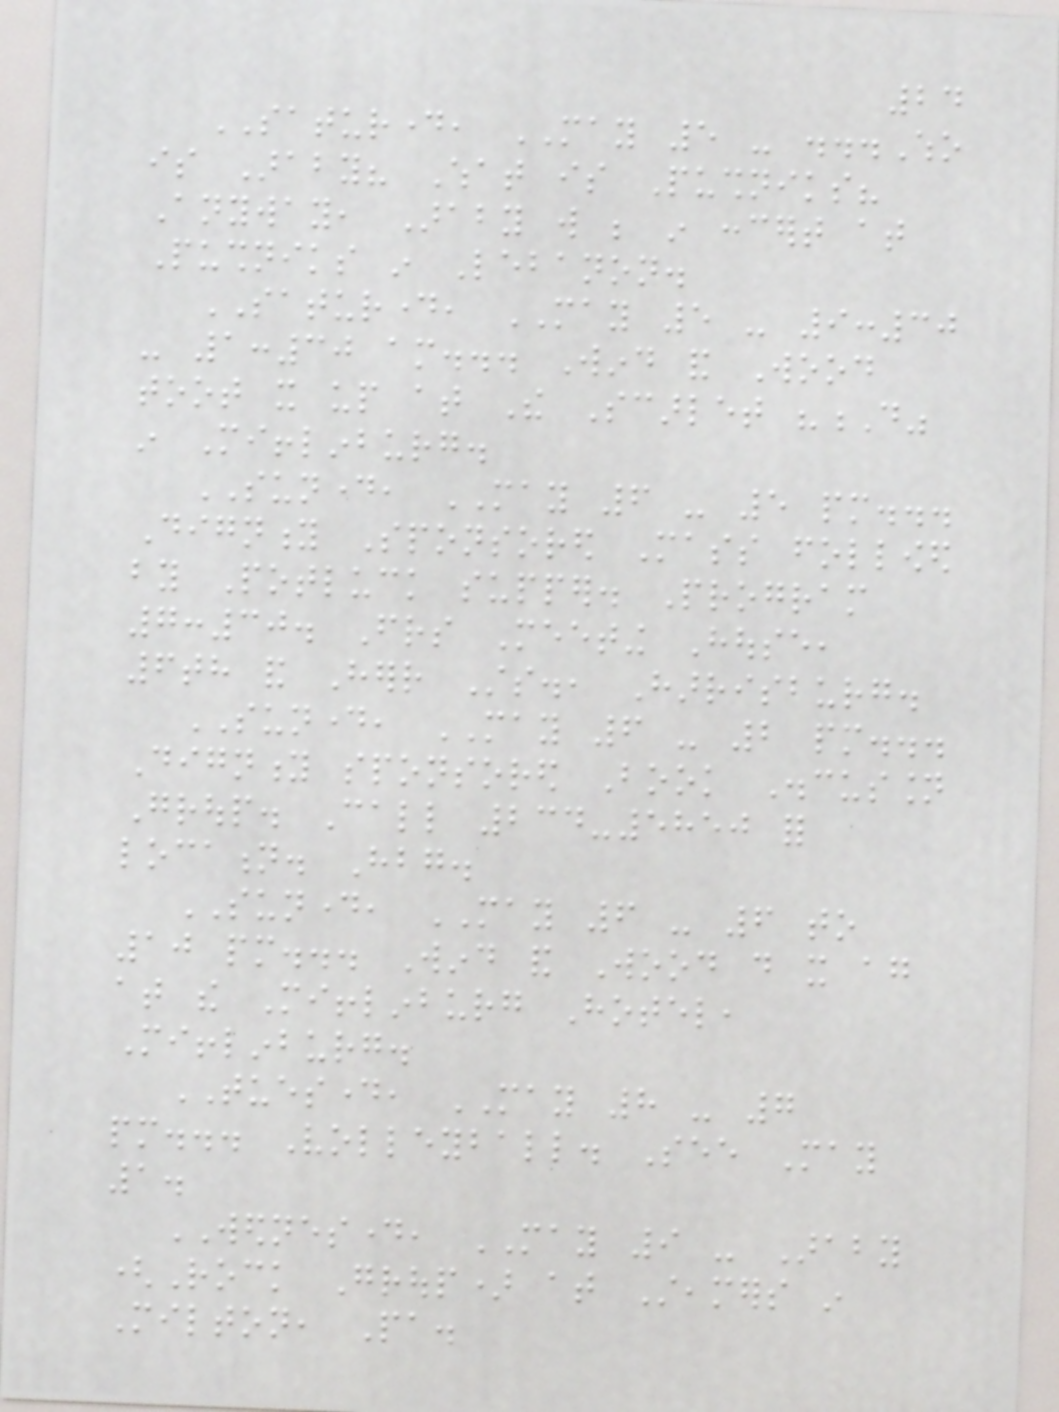24
SATURDAY, MAY 5 - ...Who
is Araby? What is Pushniks?
Anyway, Araby will be in concert at
Pushniks in Lebanon.
SATURDAY, MAY 5 - 9:30
- 1:30 am... Wind and Wood
toot it up at The Scarlet "D"
in Mifflinburg.
SUNDAY, MAY 6 - 5 pm...
Dignity Sponsored Mass followed
by Potluck supper. Program
7:30. Friends Meeting House,
6th and Herr Sts., Harrisburg.
SUNDAY, MAY 6 - 2 pm...
Dignity sponsored Book Discussion
Group. Call 234-5850 for
location. Hbg.
SUNDAY, MAY 6 - 6 to
10 pm... Wind and Wood do it again
at the Mifflinburg Hotel,
Mifflinburg.
TUESDAY, MAY 8 - 7
pm... Volleyball. See May
1.
WEDNESDAY, MAY 9 - Araby
(Rock Group) at Steamers in
Milton, Pa.
